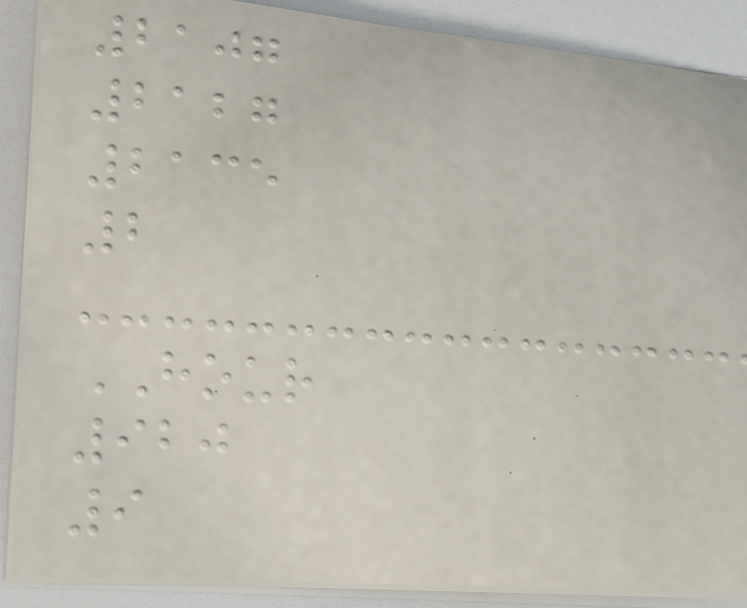2107
2127
2135
2
HOUR
920
9
